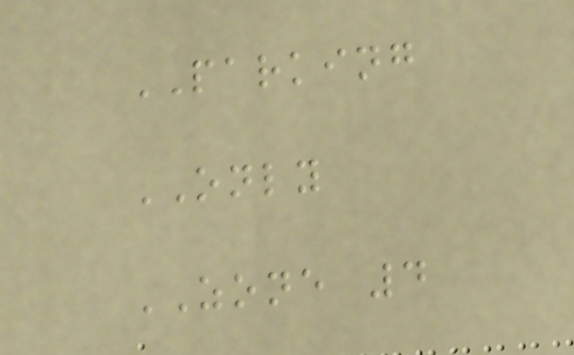PARKING
ONLY
ZONE 4
